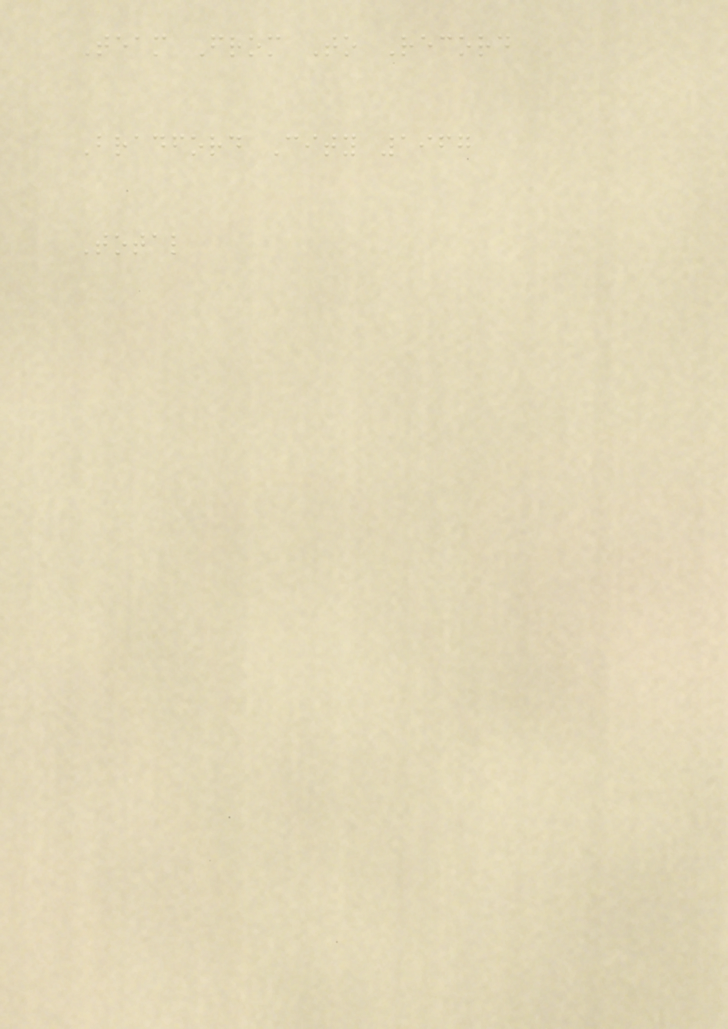Team From To Record
Bradford City 1967
Total
